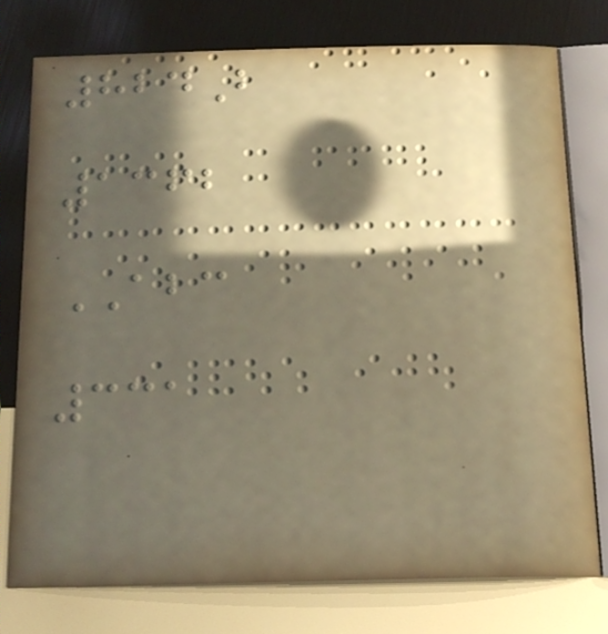824B
1362
ABC
331
